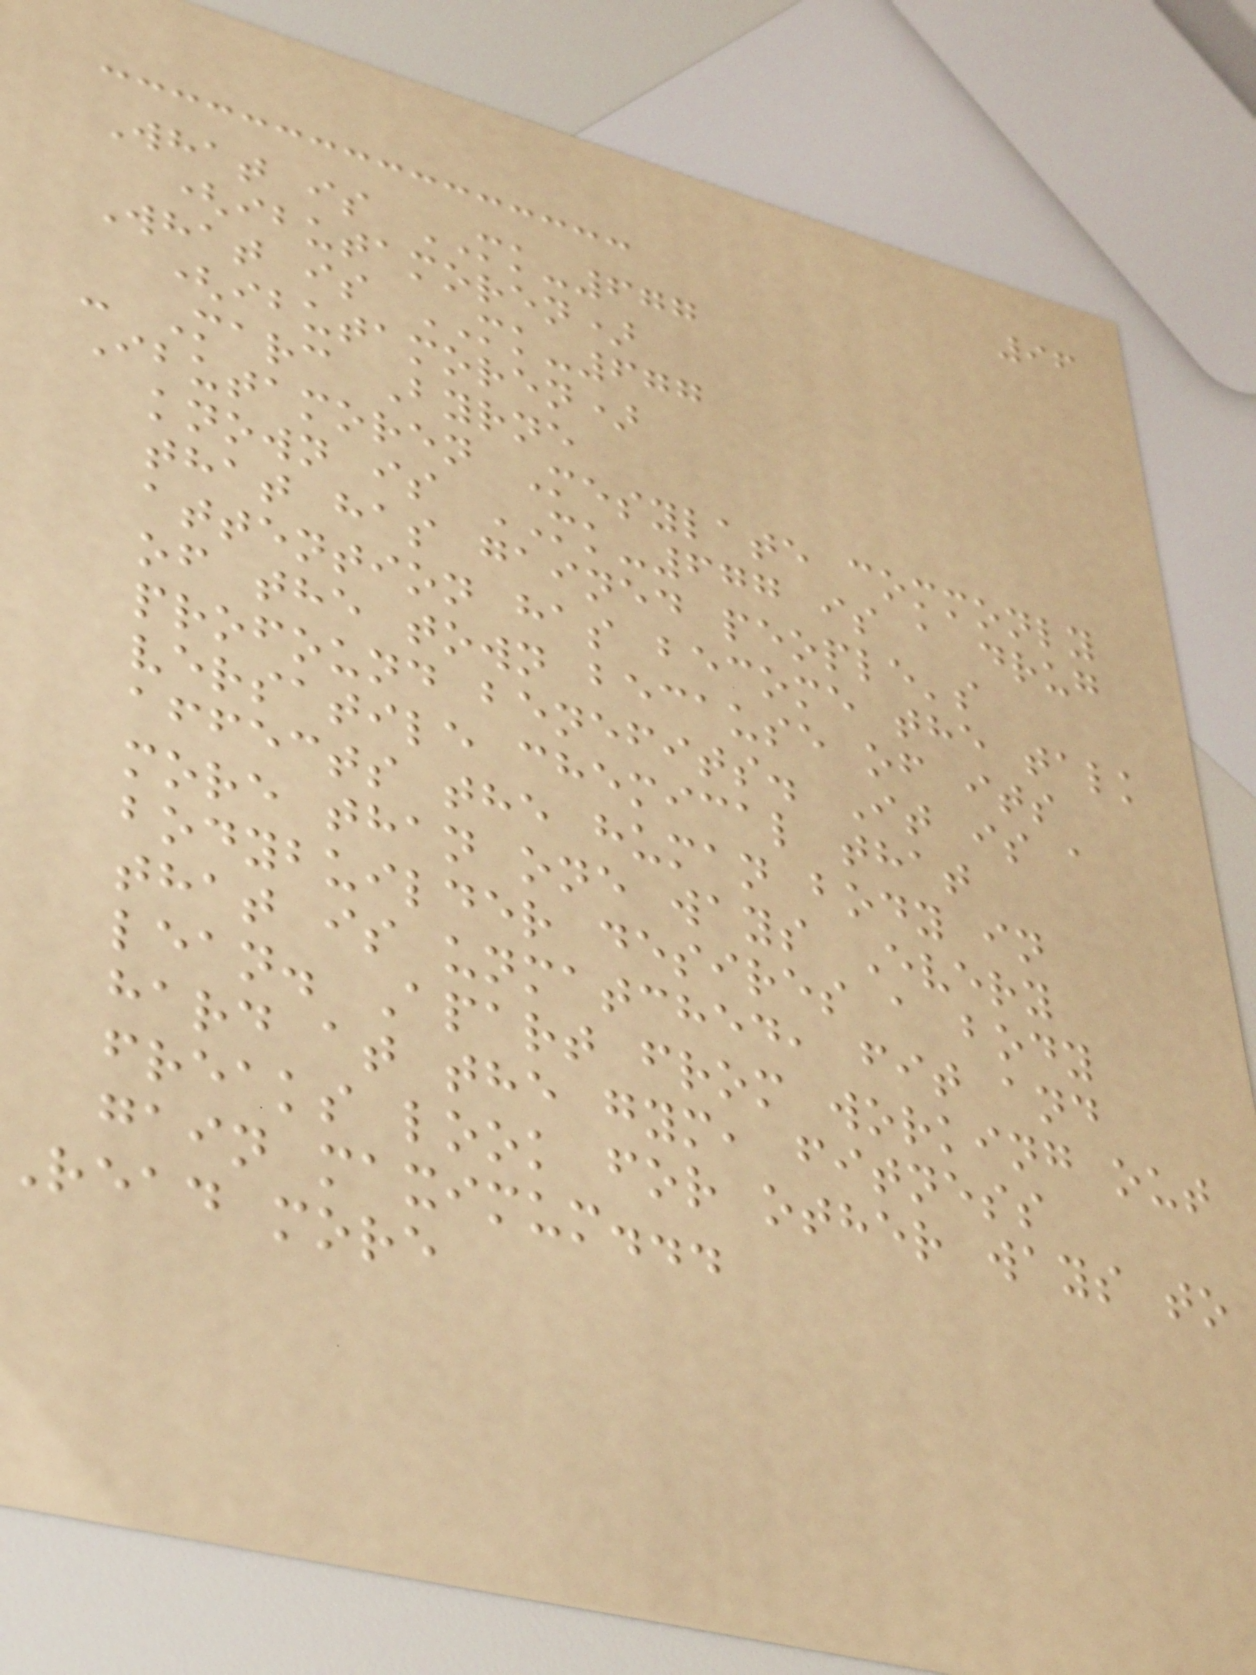96
What is MK-677
(ibutamoren)
What is MK-677
(ibutamoren)
- Marc Byrne
Ibutamoren Mesylate commonly
known is MK-677 is a drug
that has gained people's
attention has become the talk
of the town because of its
profound benefits. It is a
versatile chemical that
affects the human body in
more than one ways Every
bodybuilder desires a body
that is unmatched, fit and
lean. Apart from working out
hard at the gym, fitness
freaks look for other ways to
gain maximum...
Read more
